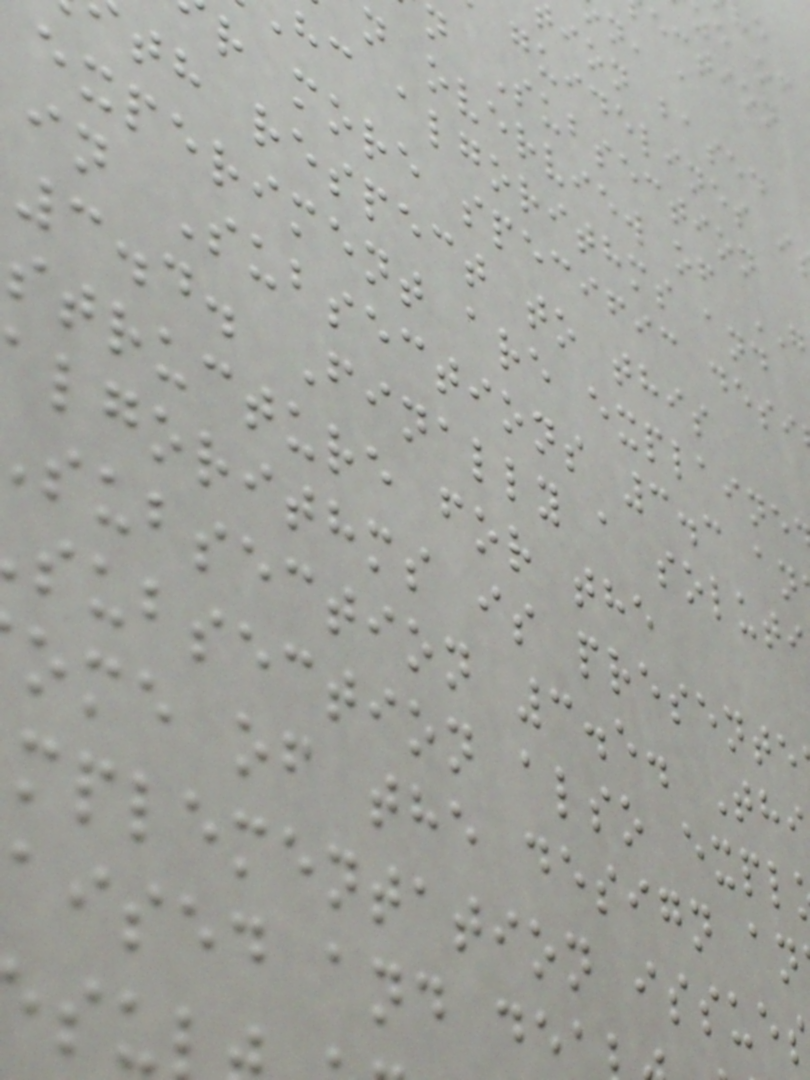ion based
guidelines i
n Subsection
n overview of
hc algorithms and
r more specific desi
th respect to this
experiment are explaine
in Subsections 3.3 an
3.4. Finally a soluti
structure for the
lgorithms is presente
subsection 3.5. Thi
subsection also expl
ome of the design an
mplementation issue
aised and de
